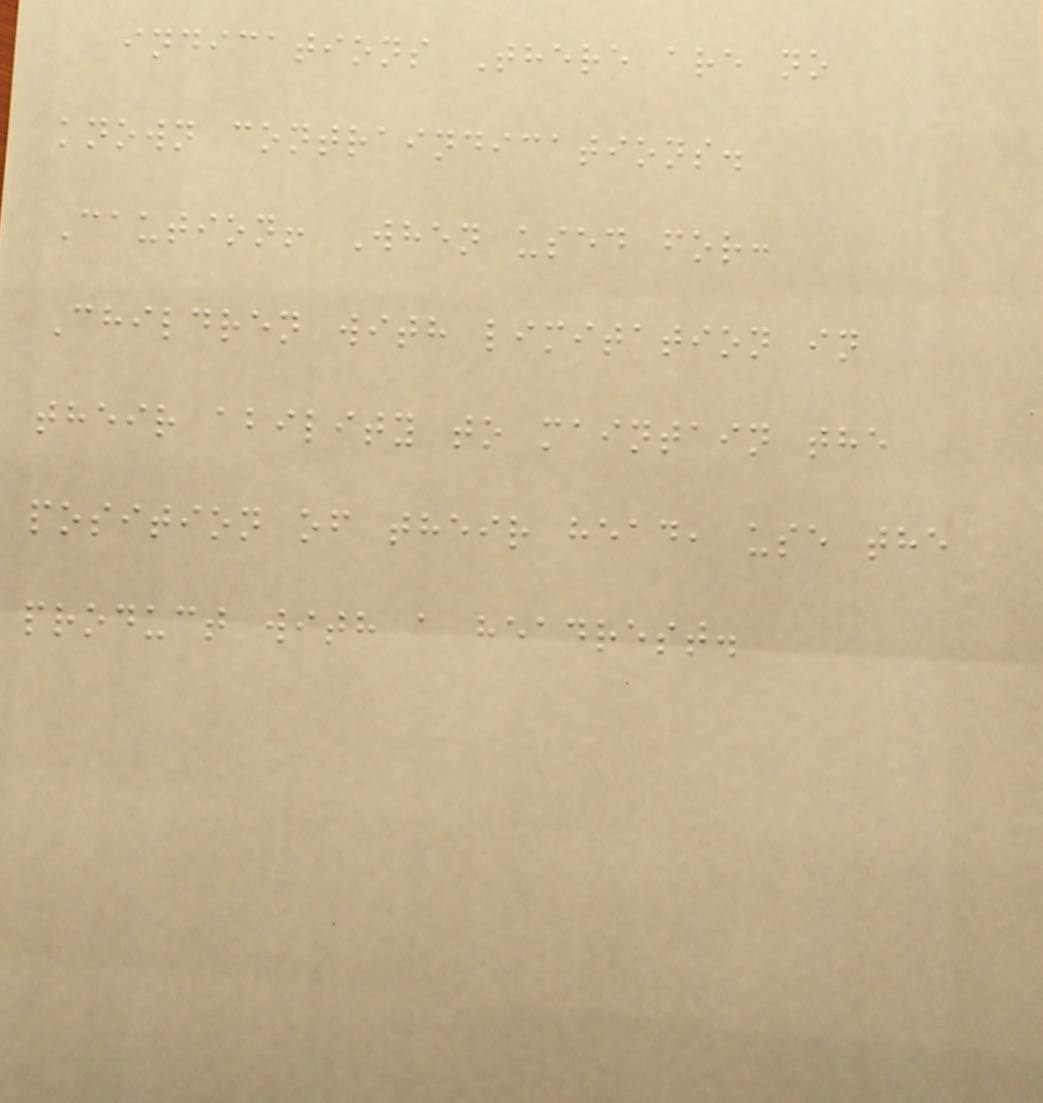indications There are no
known contraindications.
Caution! When used for:
Children with limitation in
their ability to maintain the
position of their head, use the
product with a headrest.
